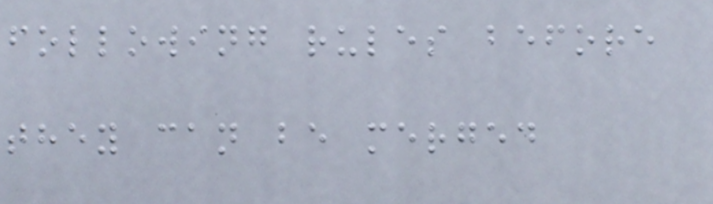following rules before
they can be merged
